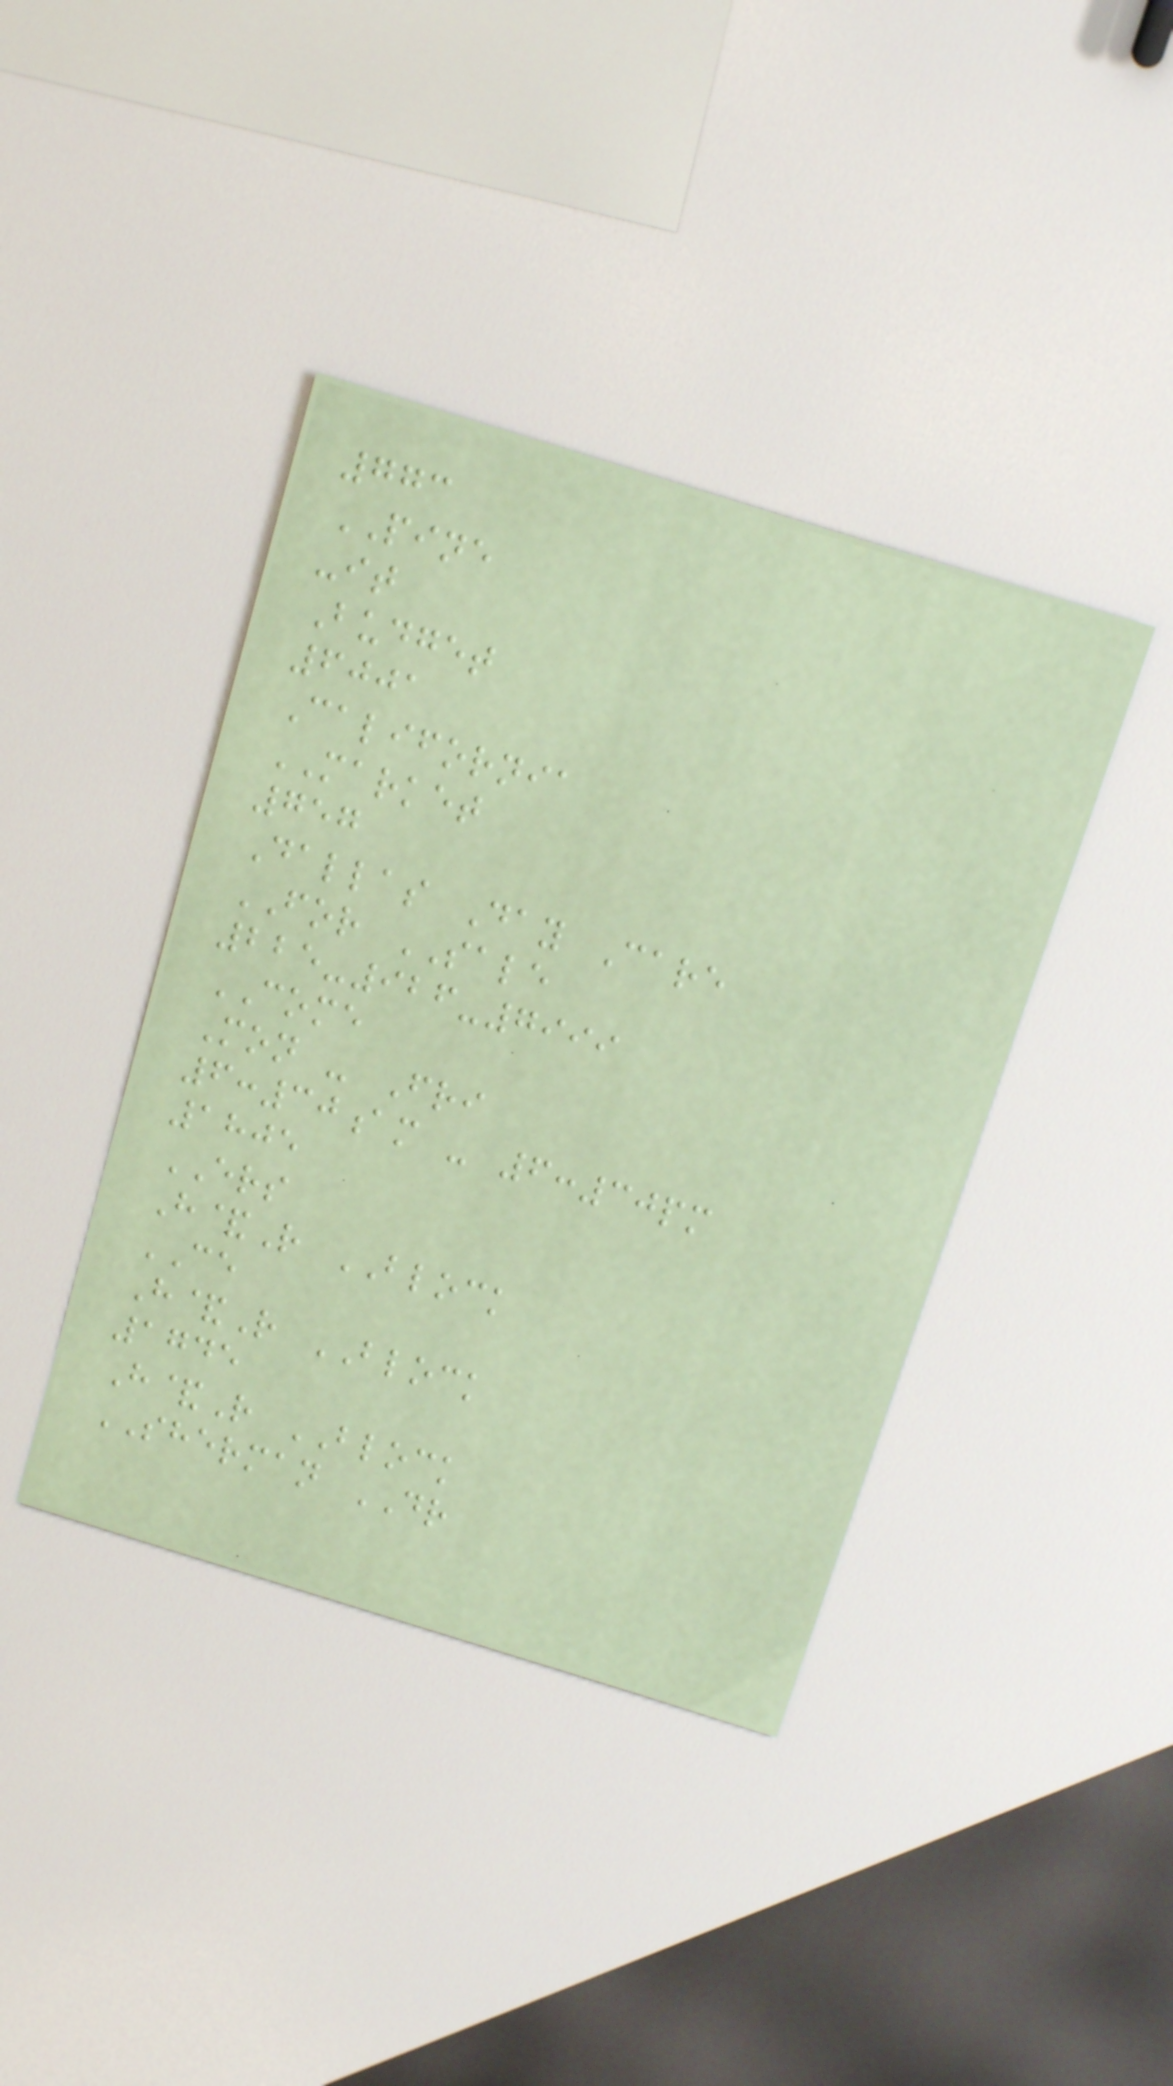773
PINE
-it
Budget
6001
California
MARKET
757
Dallas Day Care
FOR SALE
225-926-7999
COME
Mon - Fri
6:30am - 6:30pm
1805
ERS
H&R BLOCK
CE
H&R BLOCK
1745
H&R BLOCK
SHERMAN DR
